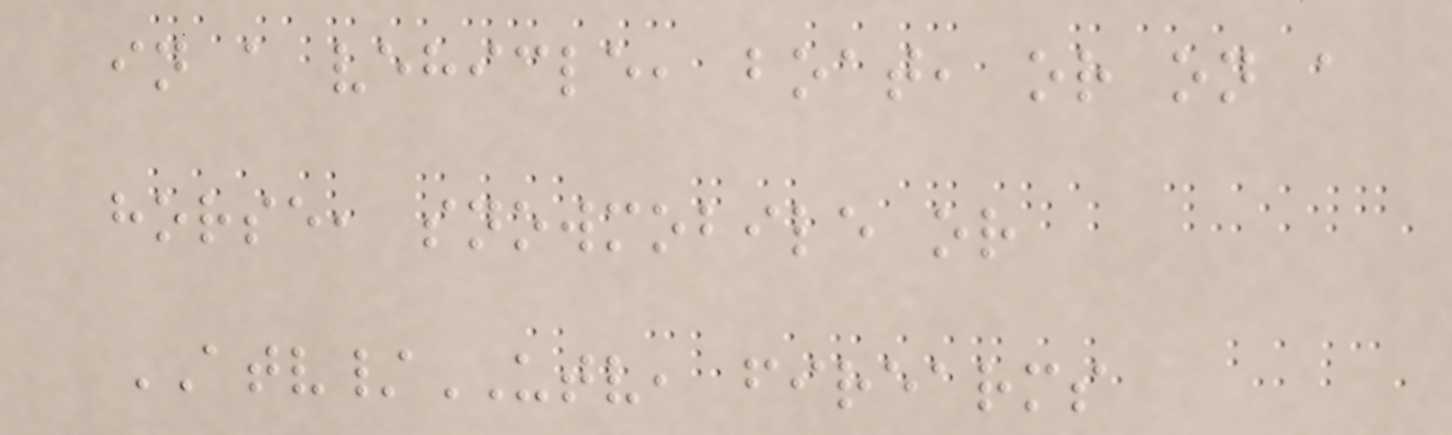in a vehicle, boat, or on a
horse, snowmobile or
ATV/UTV, firearms
